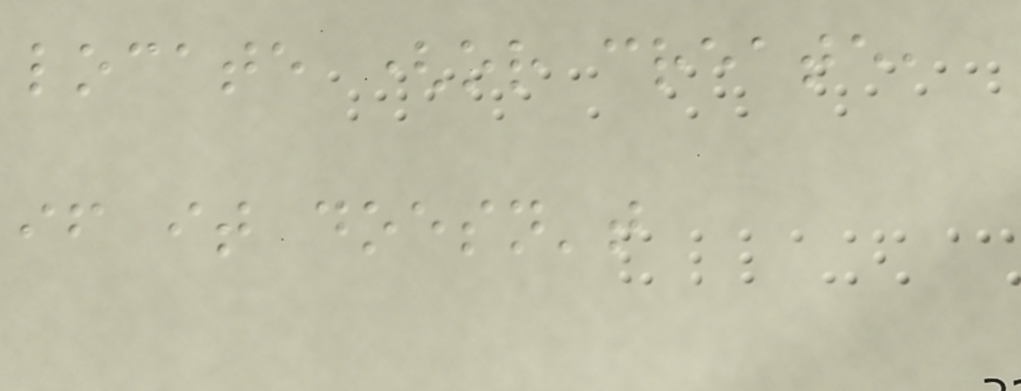locate (or create,
if it doesn't
